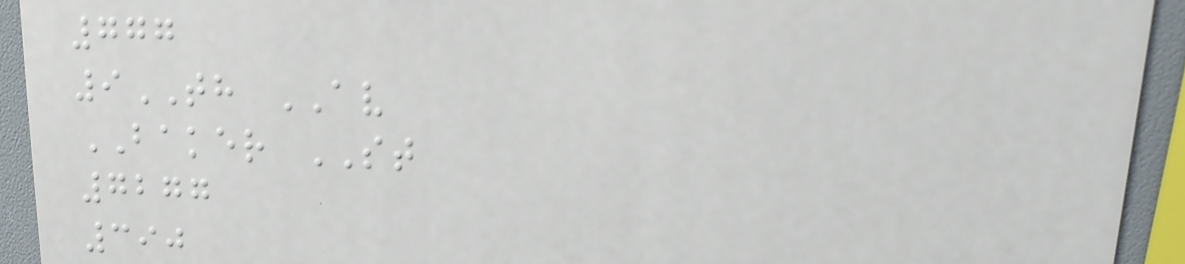777
9TH AV
BAKER ST
7277
390
